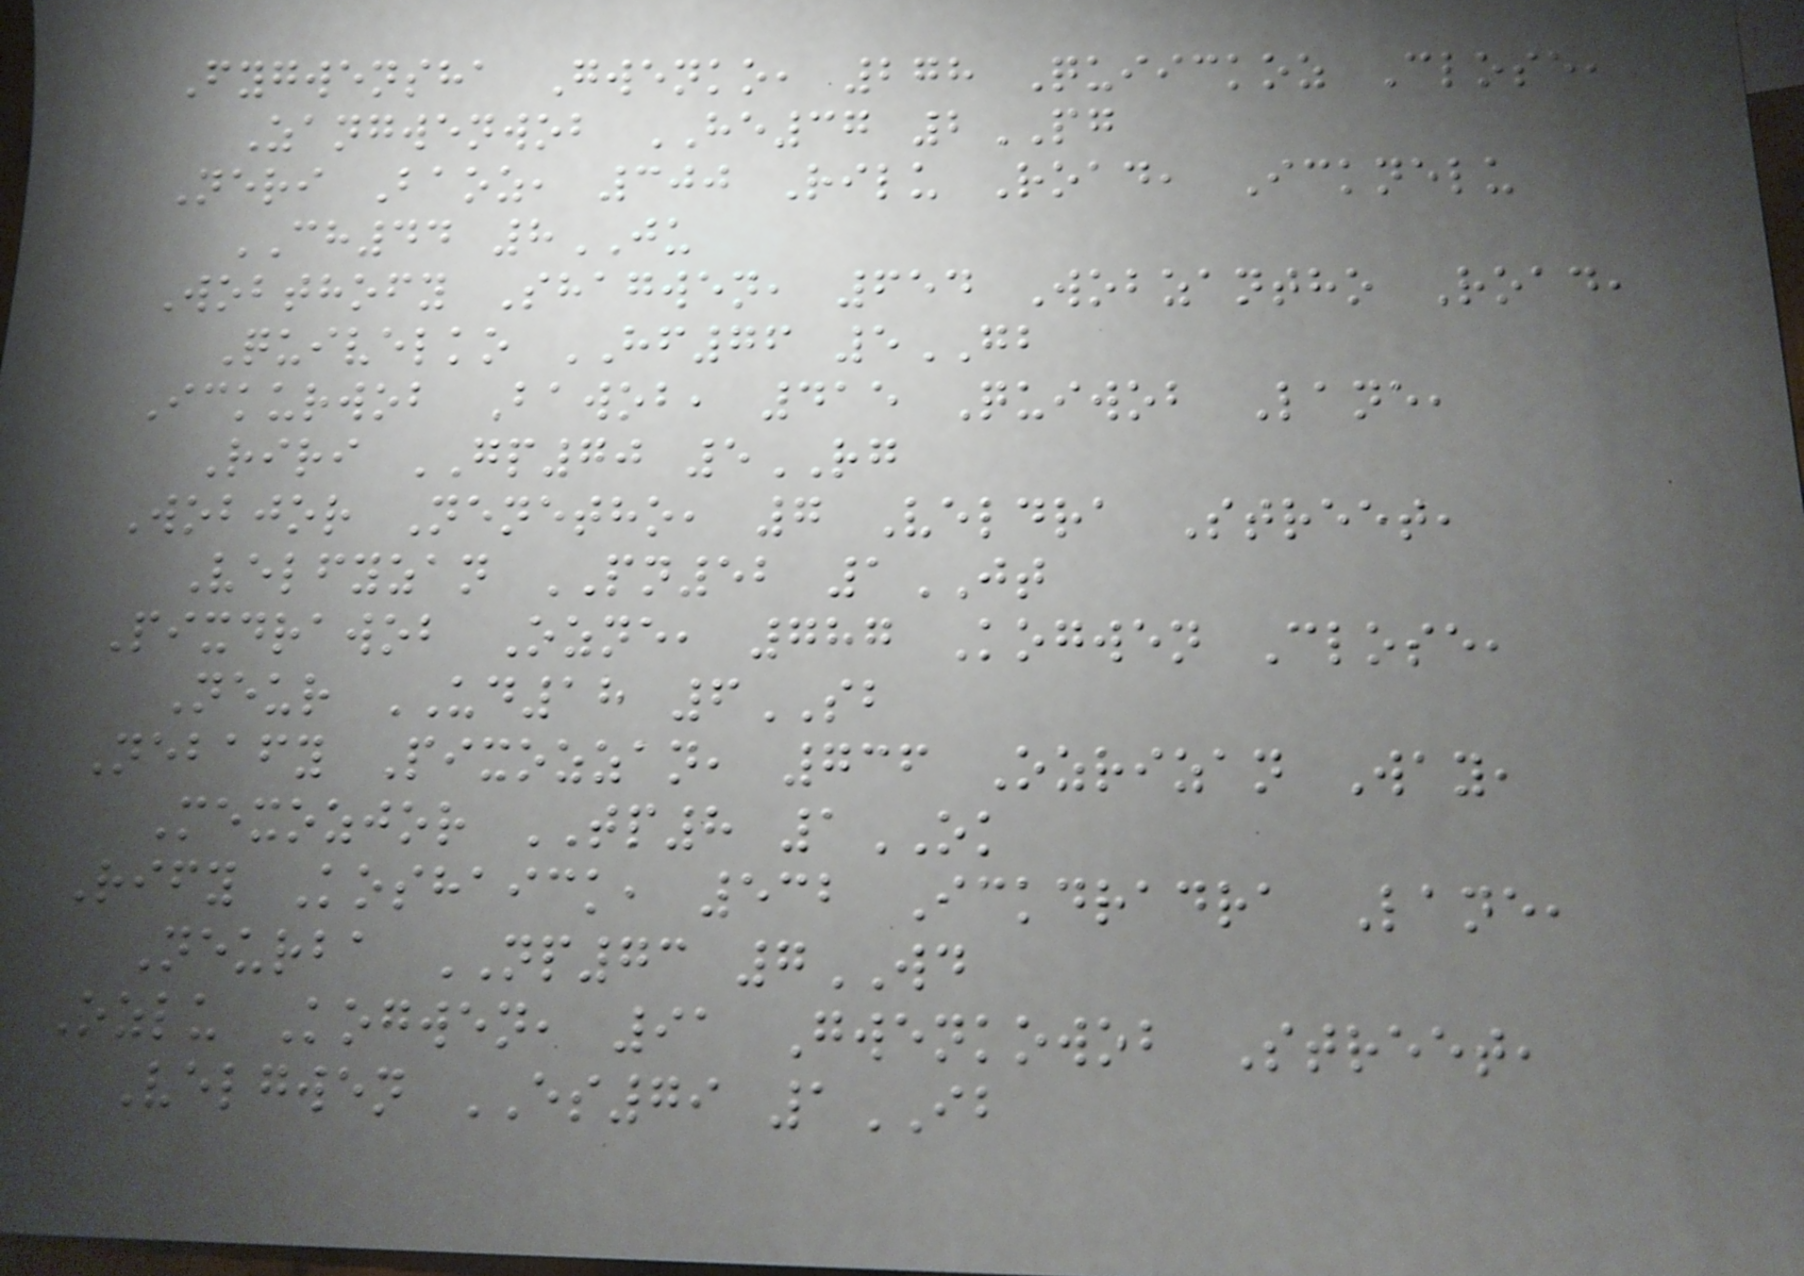Fygwensha Gwenko, 278 Quiickoz Close,
Zangwenwob HE37 2PG
Neri Baoz, 300 Rilu Road, Icknelu
CH44 8JU
Wobthofy Shagwen, 654 Wobzantho Road,
Quivelko HF76 5GB
Ickurwob Bawob, 415 Quiwob Lane,
Riri GP70 5RG
Wobjor Nenetho, 7 Veldra Street,
Velfyzan PN52 1JT
Pixdrawob Ozne, 787 Kogwen Close,
Neur UD18 6SB
Nebafy Pixozzan, 736 Ozrizan Way,
Mexozjor TP8 1OK
Rify Koshaick, 532 Ickdradra Lane,
Neurba NP73 7WD
Ozlu Kogwen, 91 Gwenkowob Street,
Velgwen ES79 1IB
